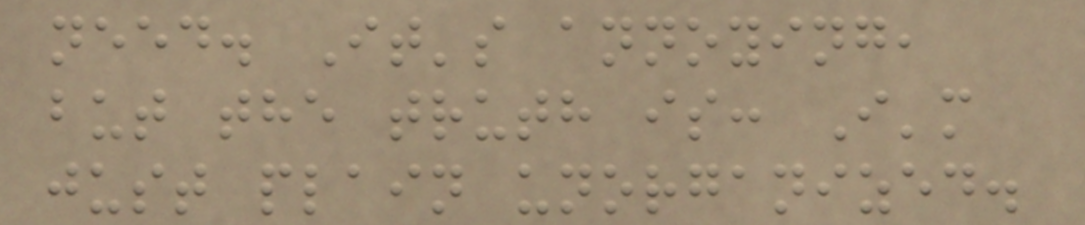need. It's annoying,
but the truth is: I'm
just plain unorganized.
